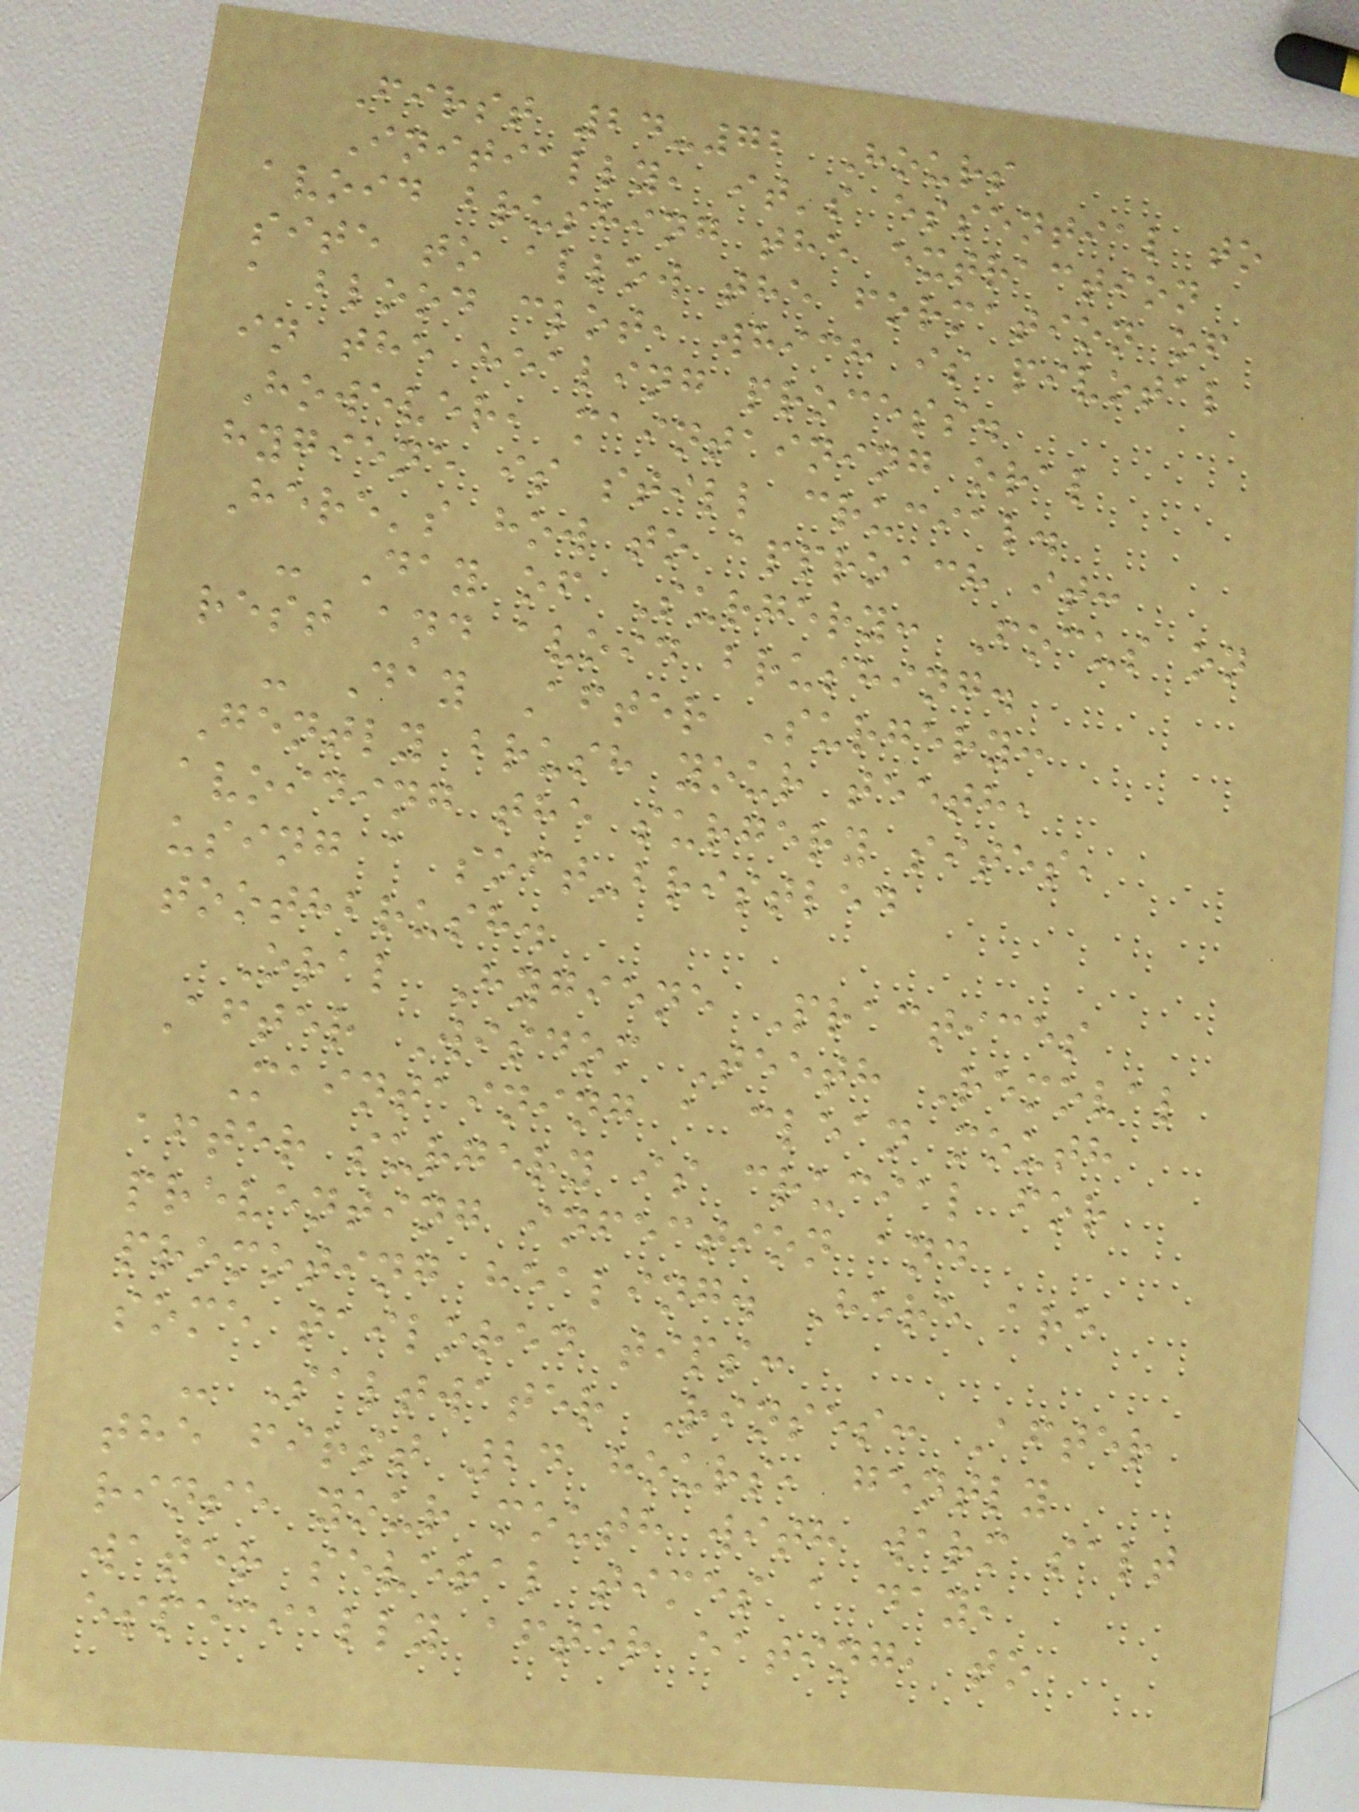First 24-72 Hours
Initially, it's essential to
avoid brushing the extraction
site to allow the formation of
a blood clot, which is pivotal
in the healing process.
However, maintaining oral
hygiene is still crucial.
Here's how to approach it:
- Day of Surgery: Focus on
rest and avoid brushing.
- Day After Surgery:
Gently brush your teeth,
avoiding the surgery sites,
using a soft-bristled
toothbrush.
Oral Hygiene Practices
After Wisdom Teeth Removal
Maintaining a clean mouth
after surgery is crucial for
preventing infection and
promoting healing. Here are
some tailored tips:
- Saltwater Rinses: After
the first 24 hours, gently
rinse your mouth with warm salt
water several times a day,
especially after eating, to
